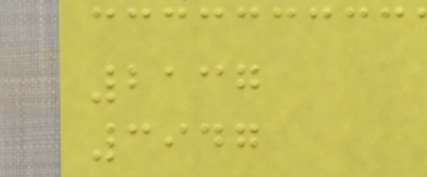2137
3947
